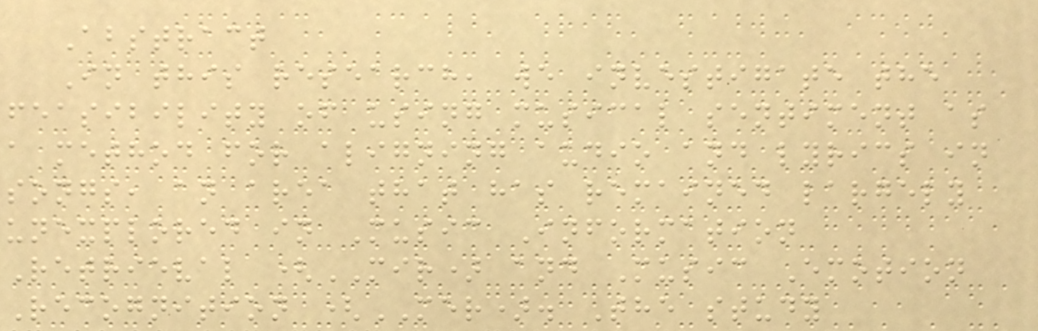Abstract
In this research, we investigate the
feasibility of using musical sentiment as
a method for aligning audio and lyrics in
songs, an area that has remained largely
unexplored in Music Information
Retrieval (MIR) and Music Emotion
Recognition (MER). The study
